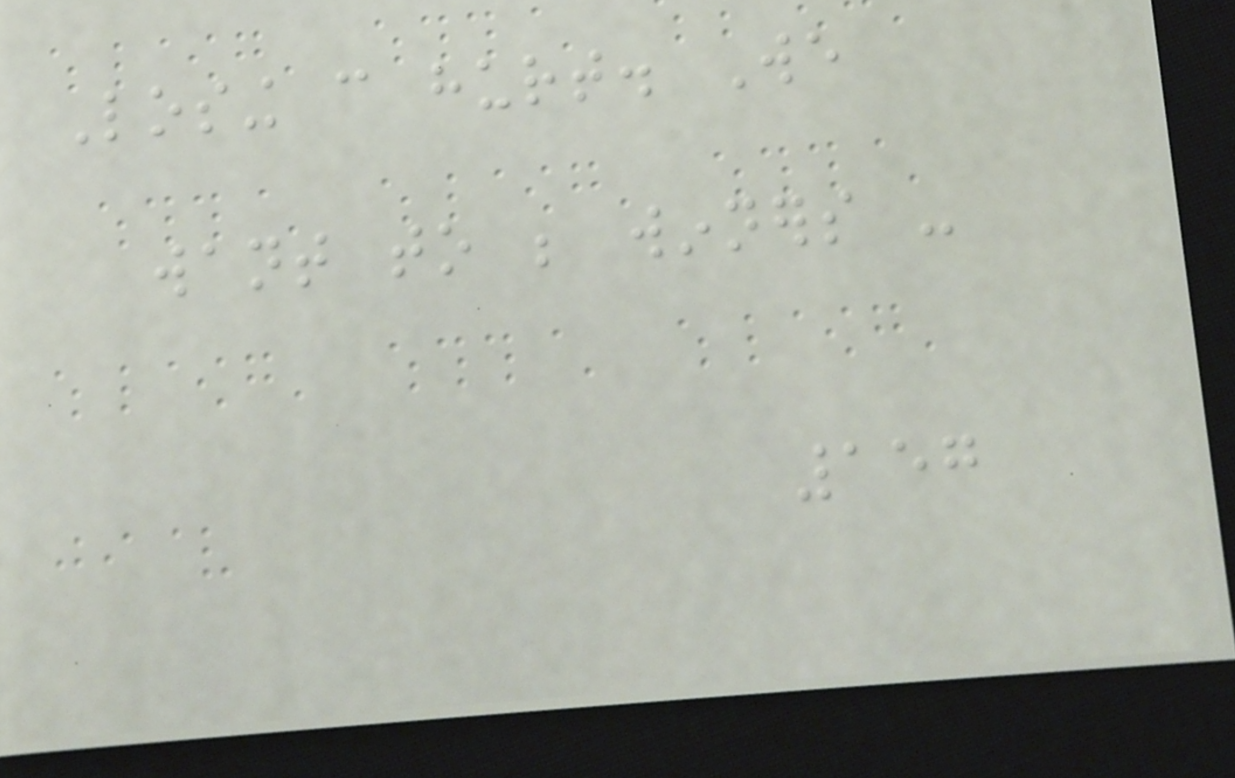Losing can hurt. We
want to be winners -
157
